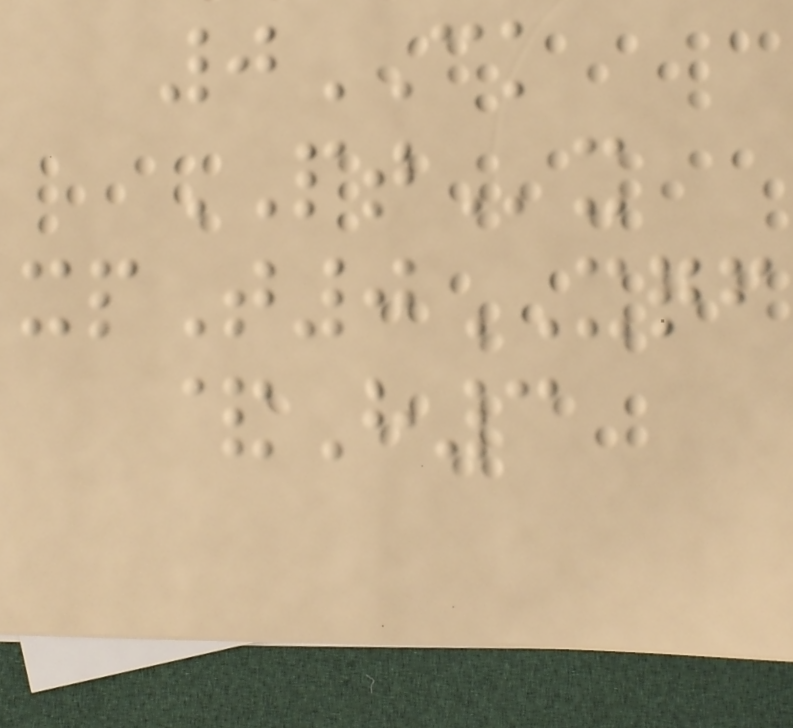0CK
PTx
xpT0XQF
&H3
